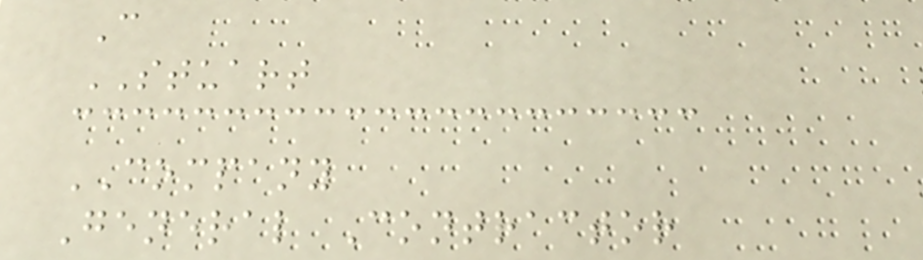C
STUART
COMPANY
General Contractor
